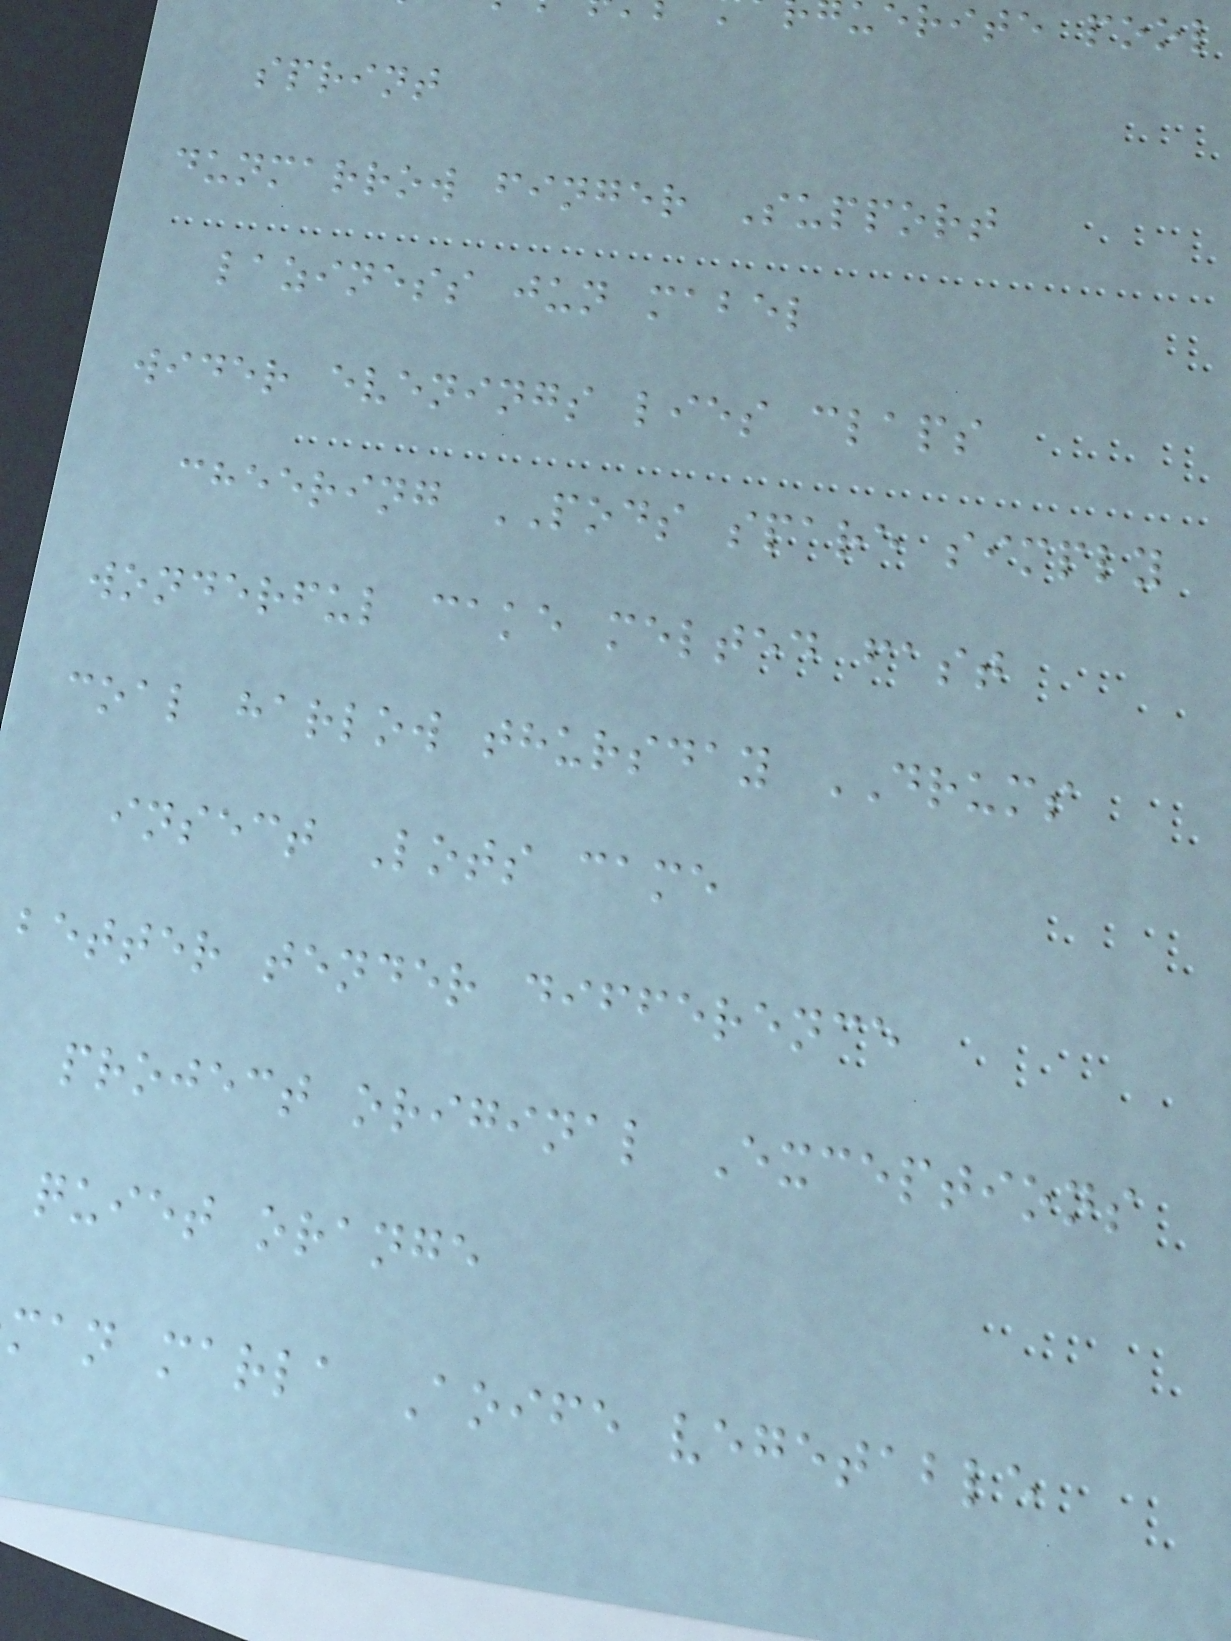erite pool
sprint
dunmarrow finger Support
laziness jun mabel
wider evenings lies claps
cheering PODS spare simply
wonderful cake melted fast
coal harlow thursday DRUMS
insect Lots came
better tender difference
project original Exceptions
quiet orange
man marla Aoife vegetable
